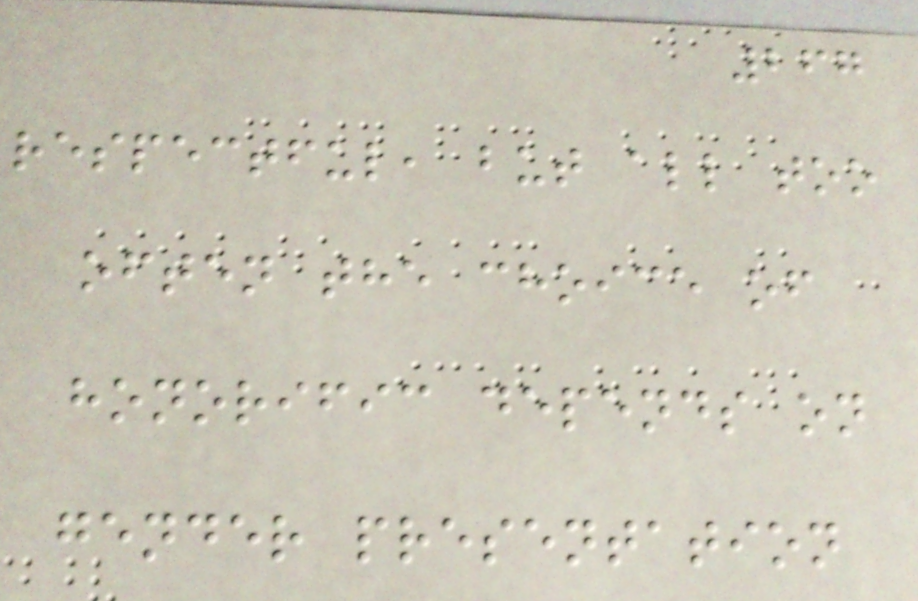267
respectful, but all too
often the choice of
honorific depends on
gender presentation
